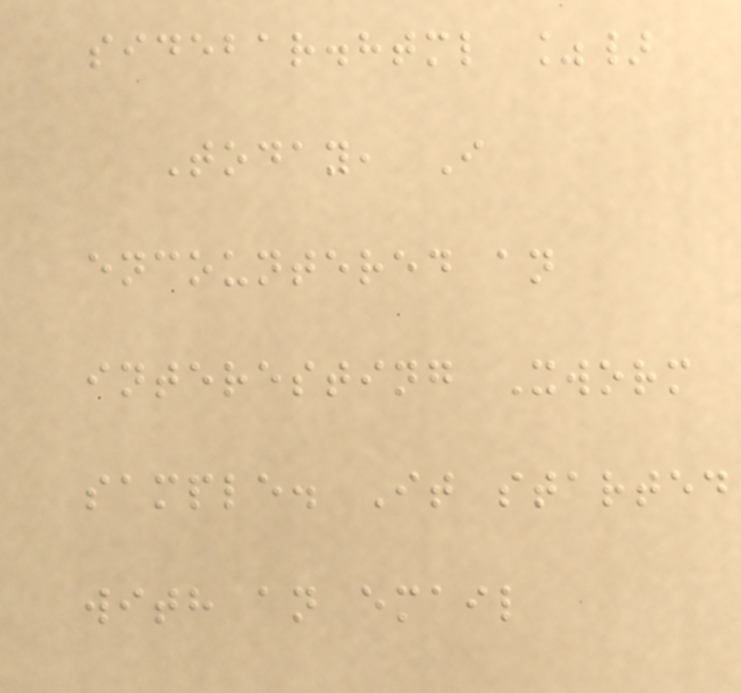sidebar.html %}
Today, I
encountered an
interesting Xworm
sample. It started
with an email
